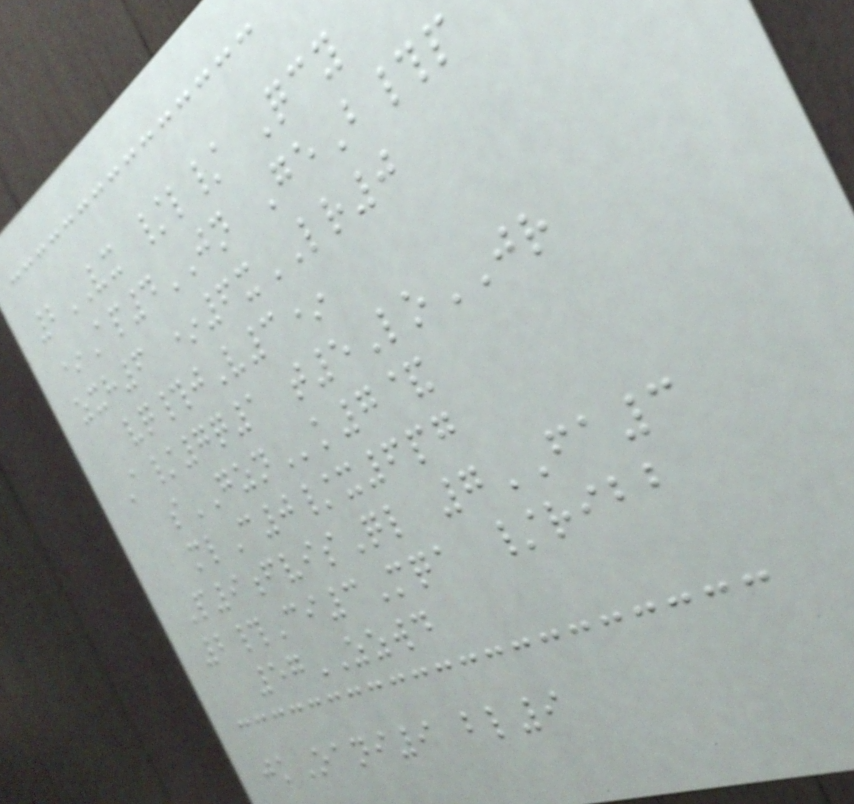2VX /l/ Qcy
*Ap4JN GeB#p
zxh6 *6xLR0
vq#jV3*
A/7q1 t5LoJR
sGZNk7&
mlC0/x6pg
P9fvisQl 7FA3
2#Ci3Mqa /ribb
57ZZWD
jkOani9 bl9
